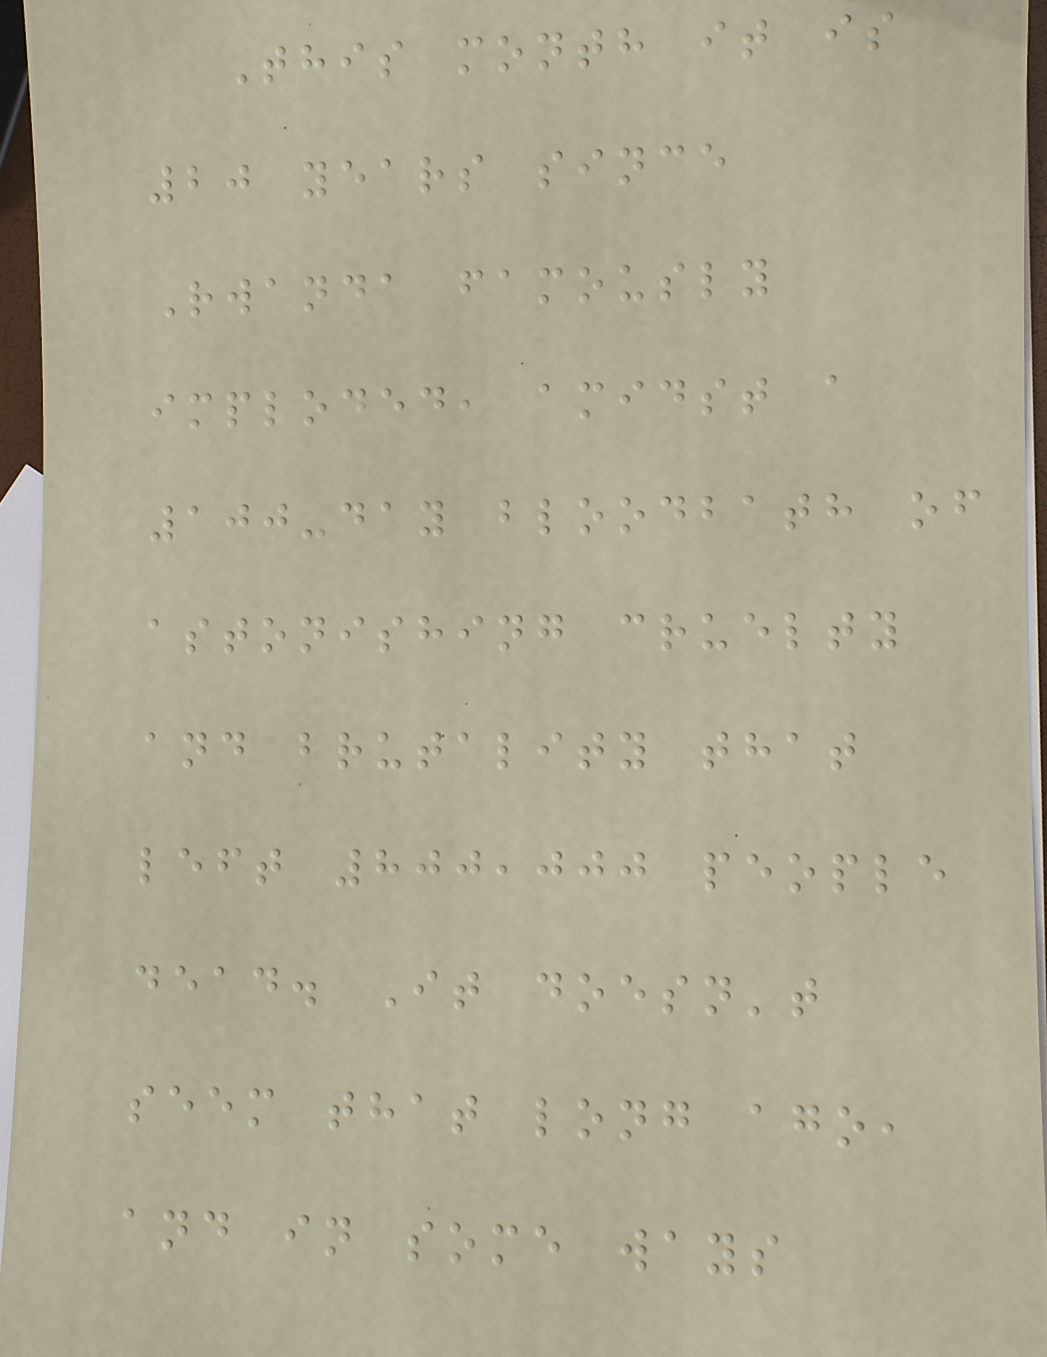This month it is
20 years since
Rwanda famously
imploded, amidst a
100-day bloodbath of
astonishing cruelty
and brutality that
left 800,000 people
dead. It doesn't
seem that long ago,
and in some ways
